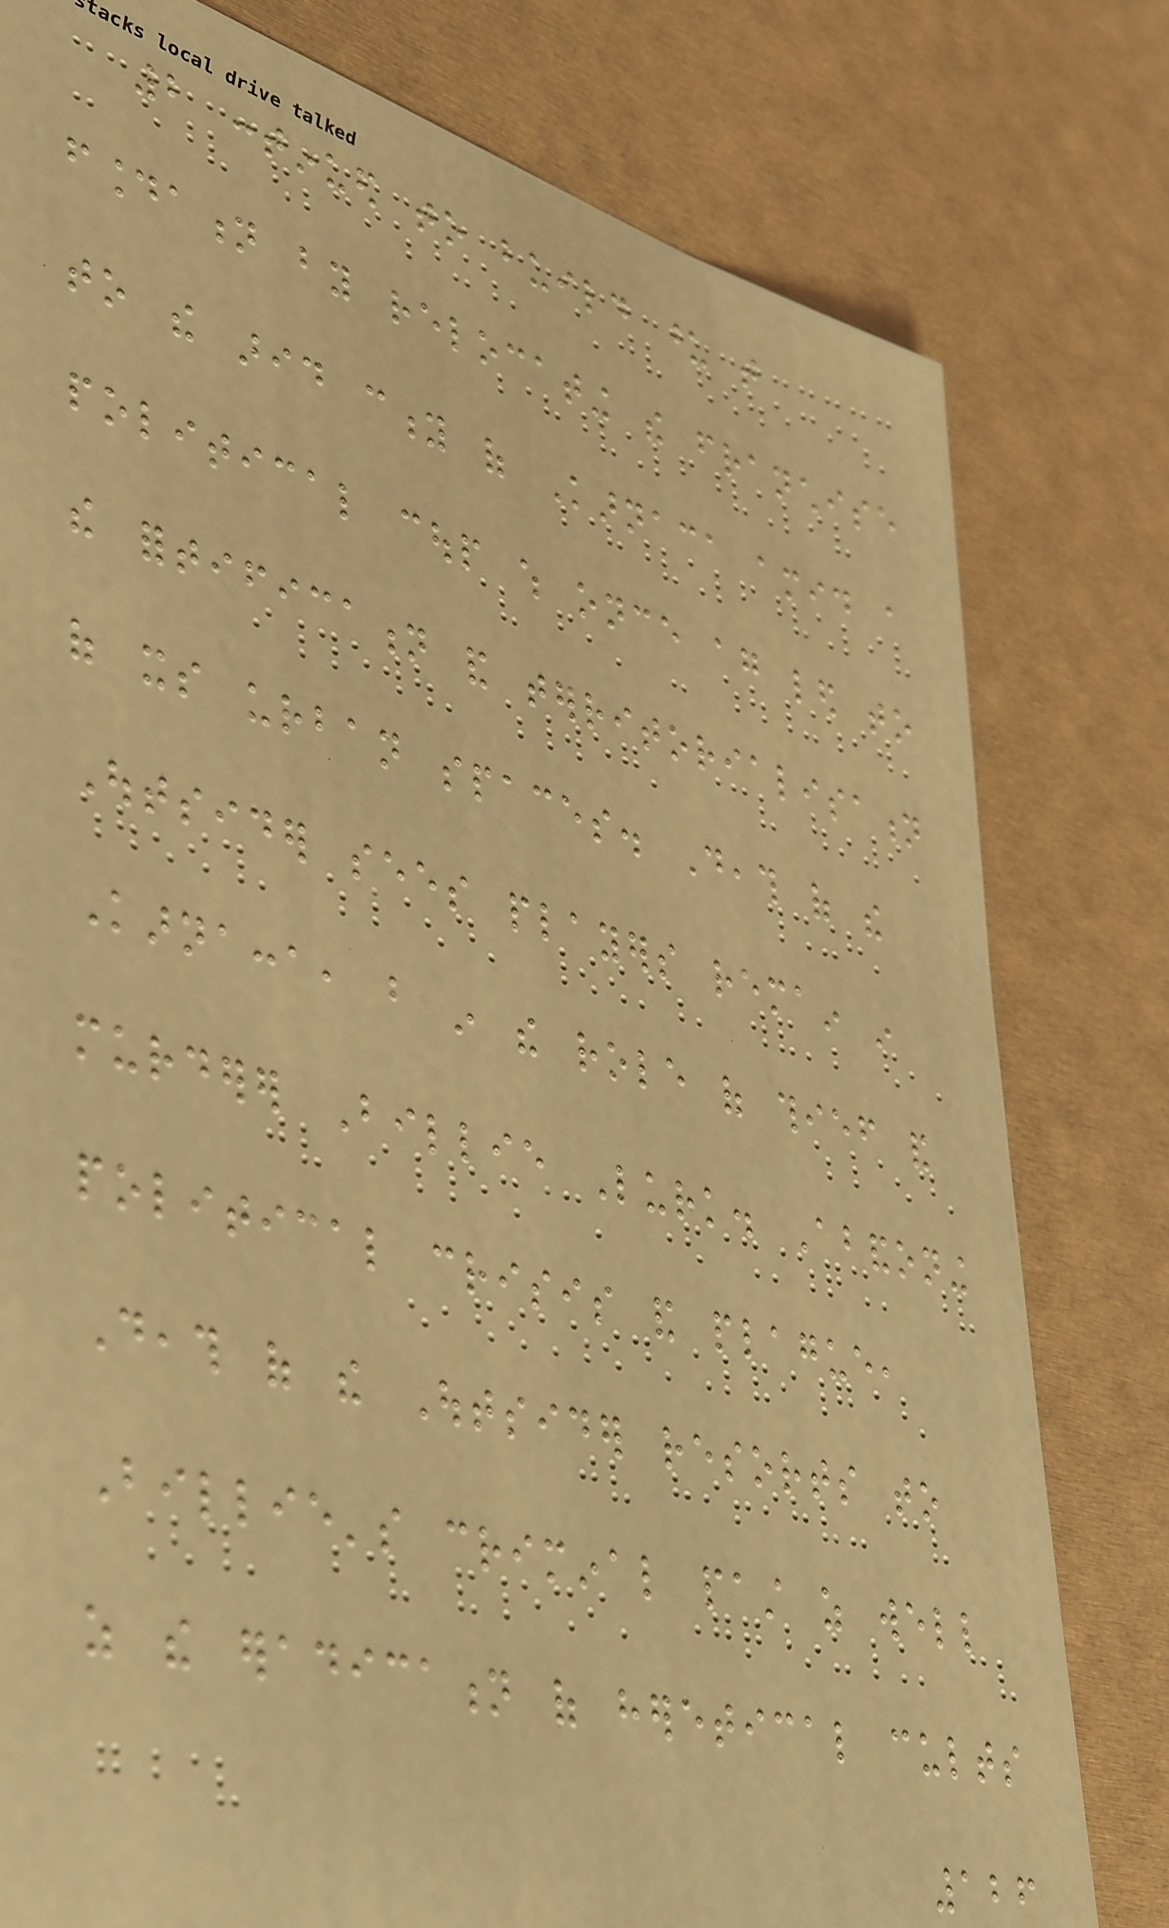2 continued to build upon that
foundation by relocating the franchise
to the arid city of Karnaca amid a
political coup which once again led to
the fortification and territorialisation
of its urban spaces. Death of the
Outsider sees players remain in
Karnacca, but in the role of thief and
murderer Billie Lurk. Abandoning
political crisis and plague,
Death of the Outsider resorts to
Billie's criminal past as well
as the eradication of heretical cults
126
